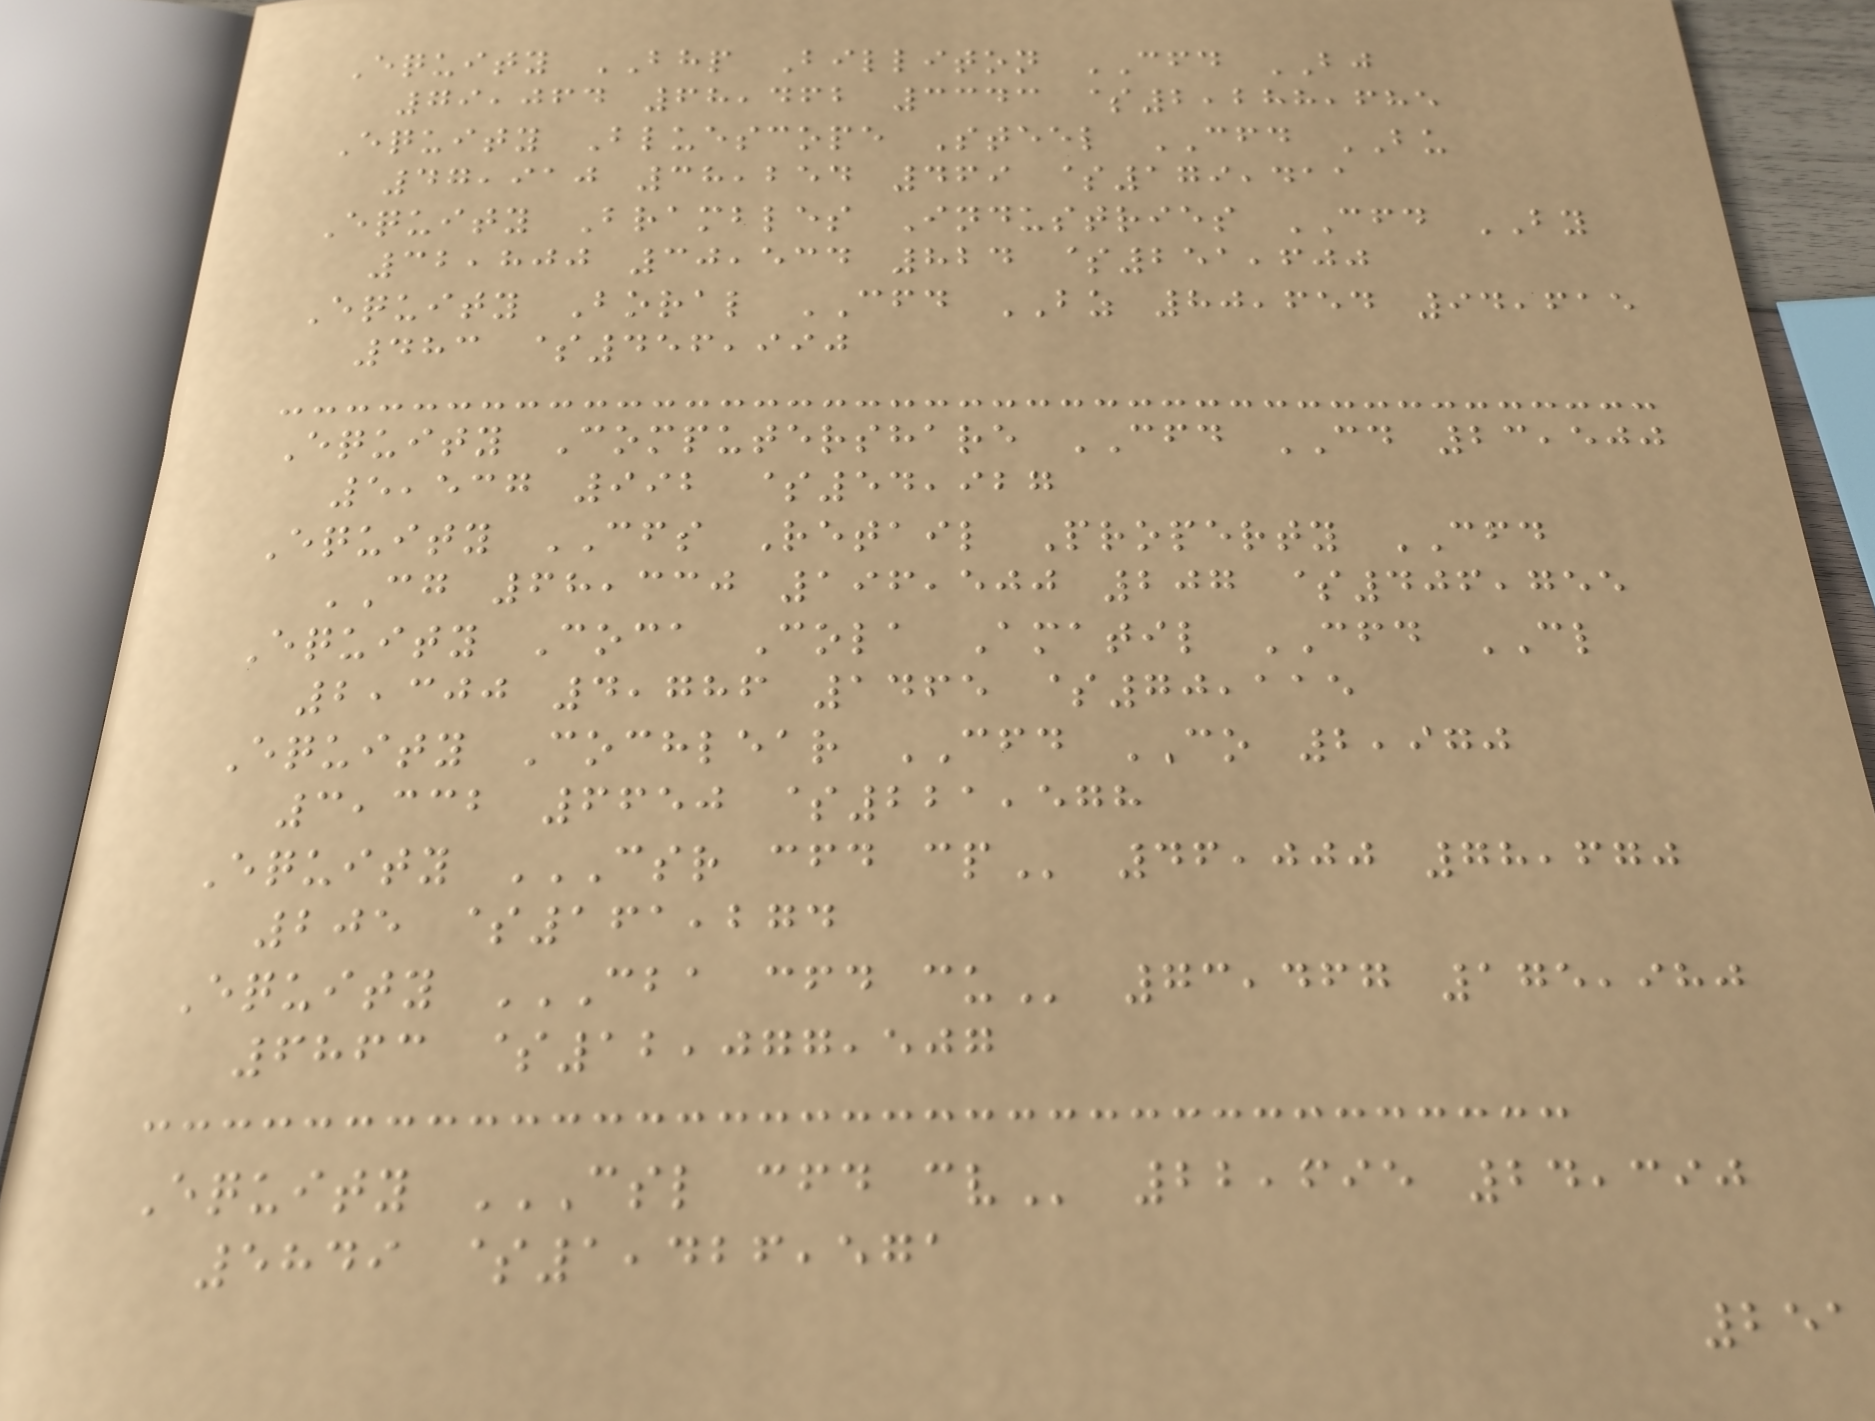Equity BHP Billiton CFD BJ
79,064 68,462 3343 $2,288,685
Equity Bluescope Steel CFD BU
47,910 38,254 469 $179,411
Equity Brambles Industries CFD BY
32,800 30,534 824 $251,600
Equity Boral CFD BZ 80,654 94,615
483 $456,990
Equity Computershare CFD CD 23,500
5,537 992 $54,927
Equity CFS Retail Property CFD
CG 68,330 196,500 207 $406,755
Equity Coca Cola Amatil CFD CL
2,300 4,786 1465 $70,115
Equity Cochlear CFD CO 2,970
3,332 6650 $221,578
Equity CSR CFD CP 46,000 78,670
205 $161,274
Equity CBA CFD CU 73,467 175,980
6863 $12,077,507
Equity CSL CFD CV 22,695 24,390
5849 $1,426,571
251
